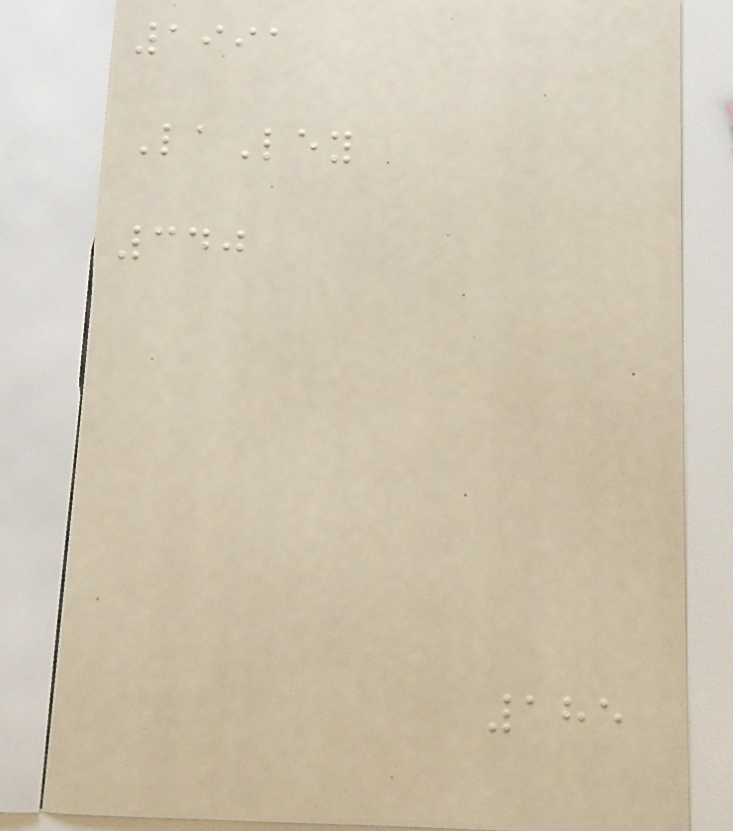1991
LaLey
340
185
